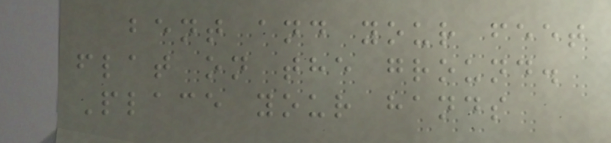bent and your feet
flat on the ground.
Place your hands
